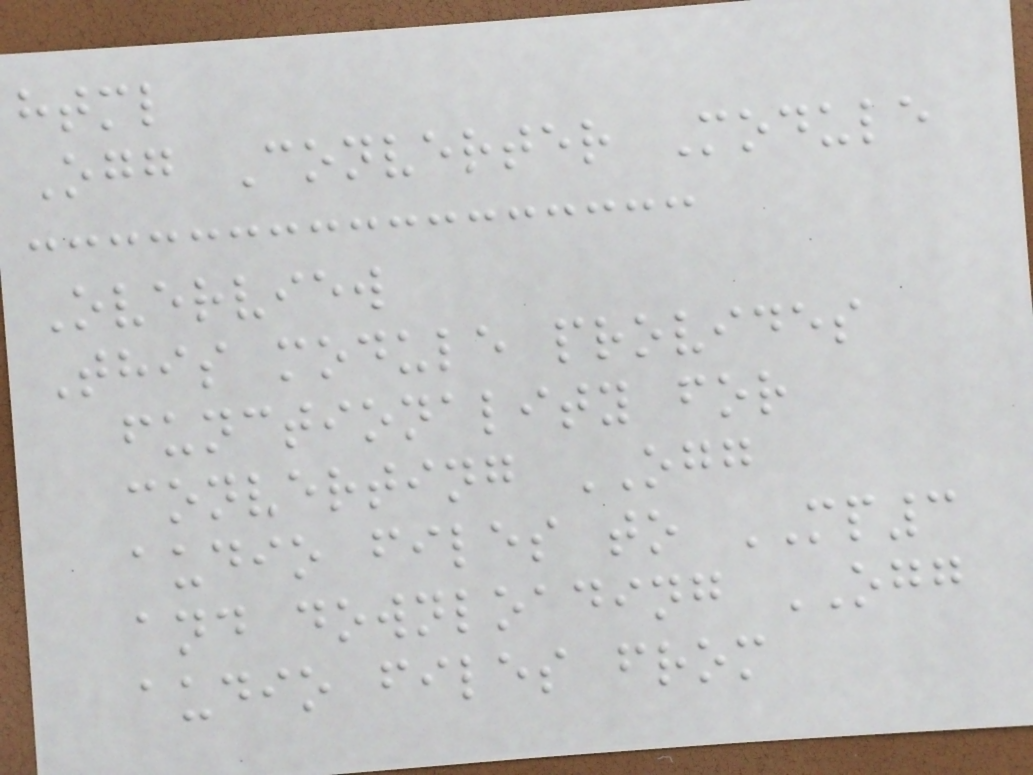html
Ogg Converter Module
Overview
This module provides
functionality for
converting OGG
audio files to MP3
and downloading OGG
audio files from
